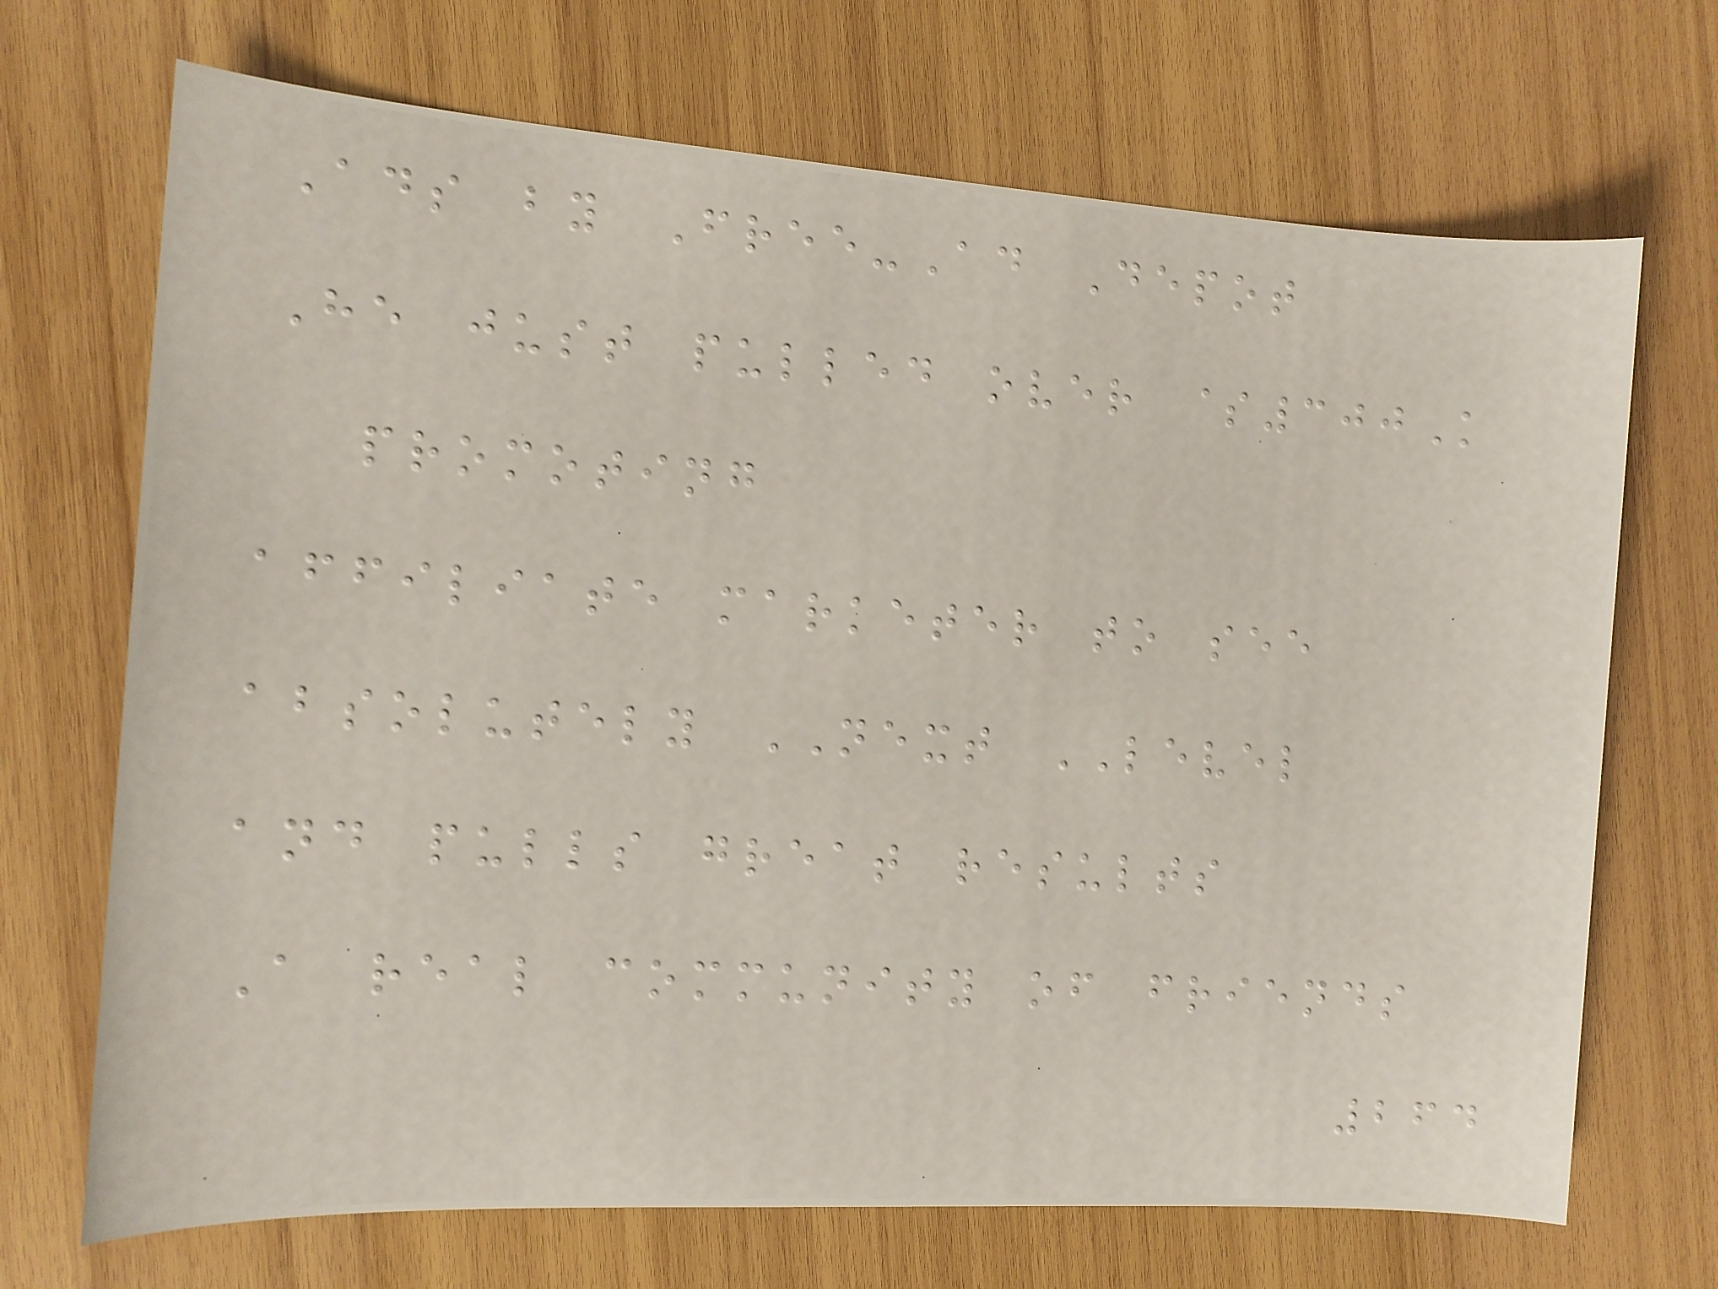Ads by Free-Ad Depot
He just pulled over $300K
promoting
affiliate marketer to see
absolutely NEXT LEVEL
and pulls great results
A real community of friends
264
